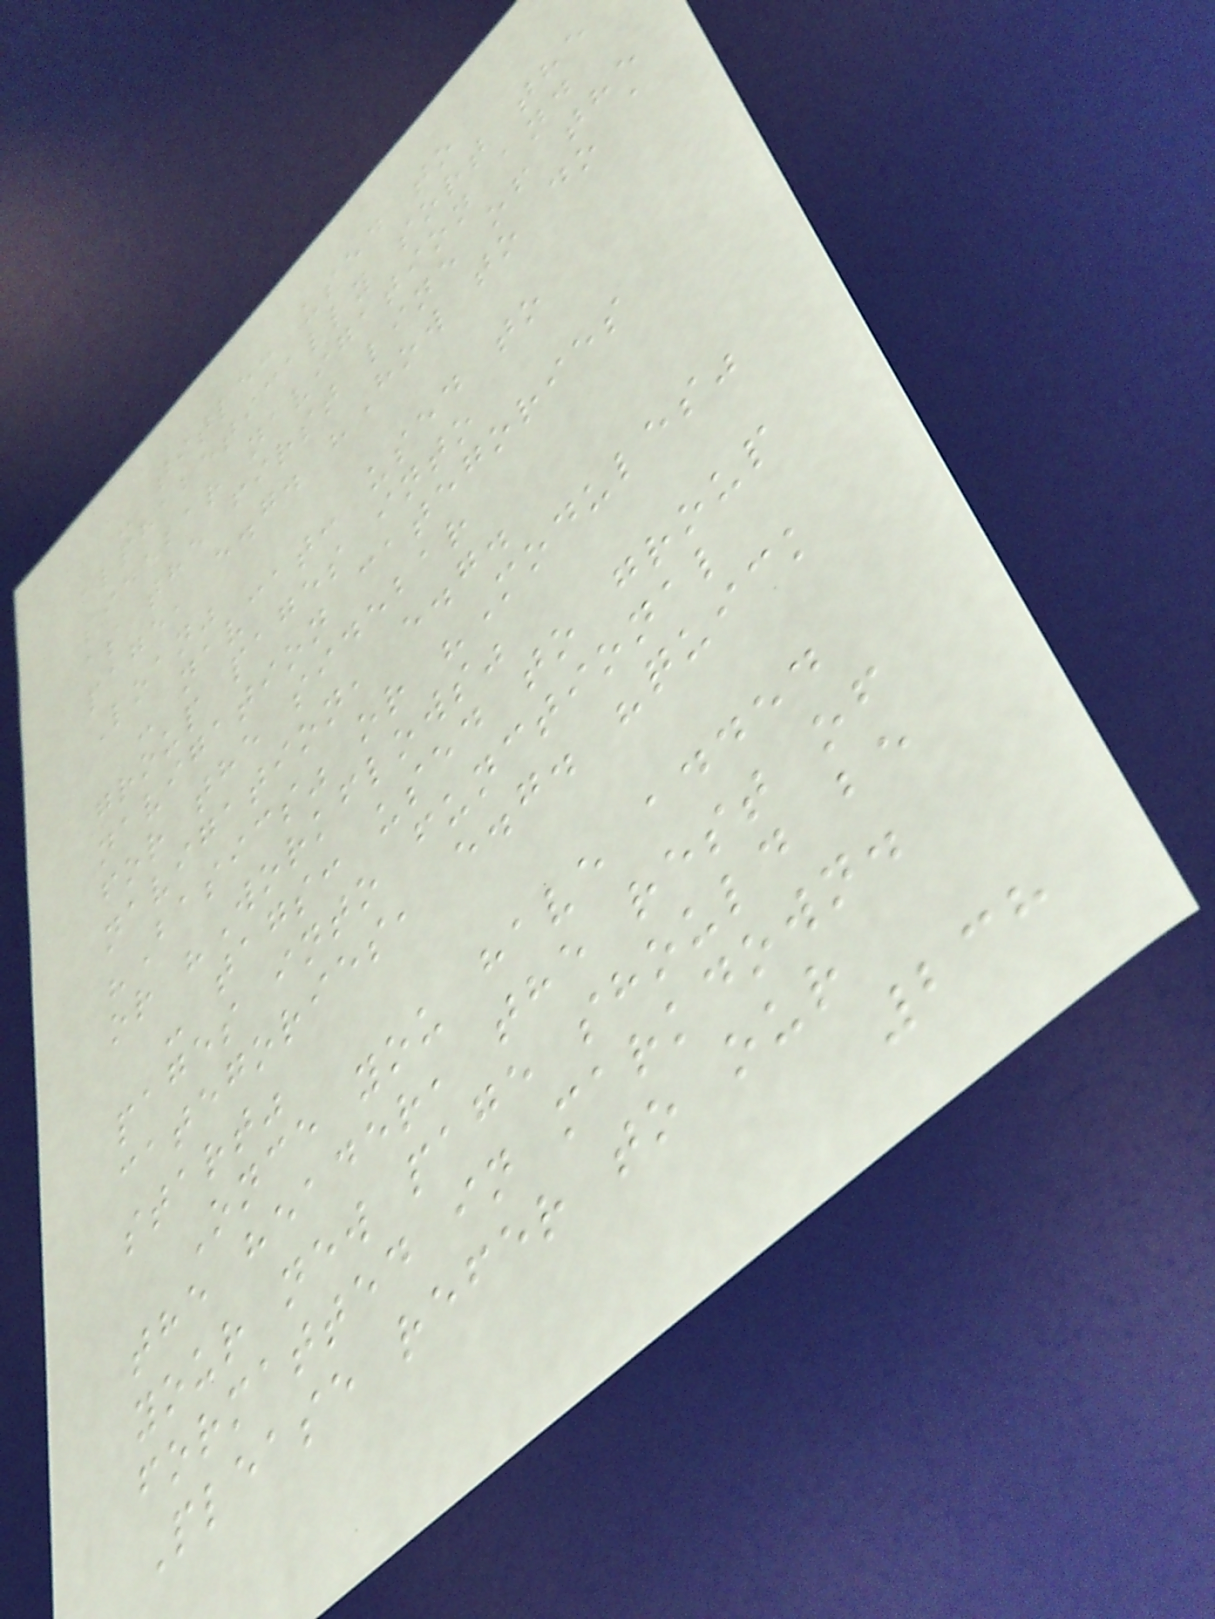- title: used to
alphabetically sort the
sidebar navigation and
as the first line of the
page, e.g. "How to do a
Loan"
- navcat: used to
group pages into
navigation categories
for the sidebar
navigation, e.g.
"Basics" or "Modules"
or "Workflows"
- tags: used to group
pages into functional
categories, e.g. "quick
start"
Once you have added
the header, the rest of
your new page should be
formatted in markdown.
Please refer to our
238
